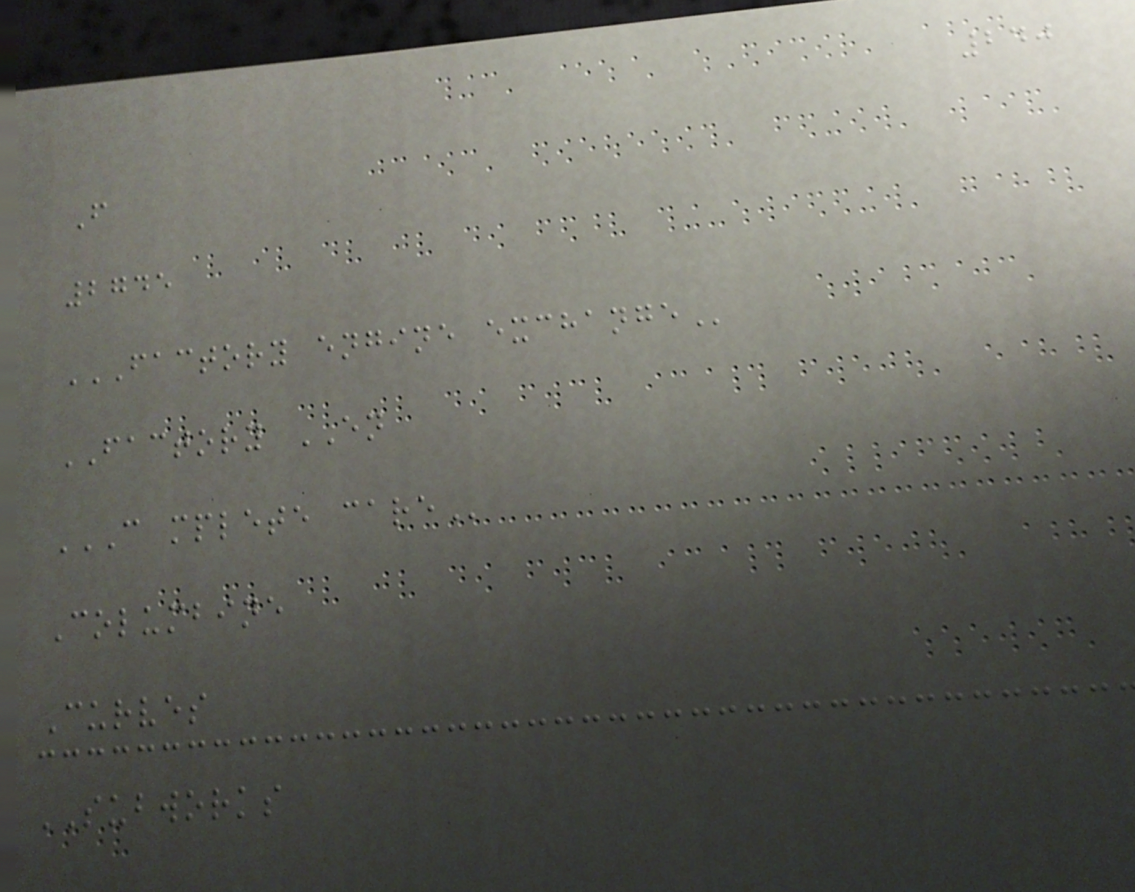240
F
2745
FACTORY ENGINE EXCHANGE
FACTORY EN
C MPLETE CARE
Columbine
Curves
SUBWORKS
